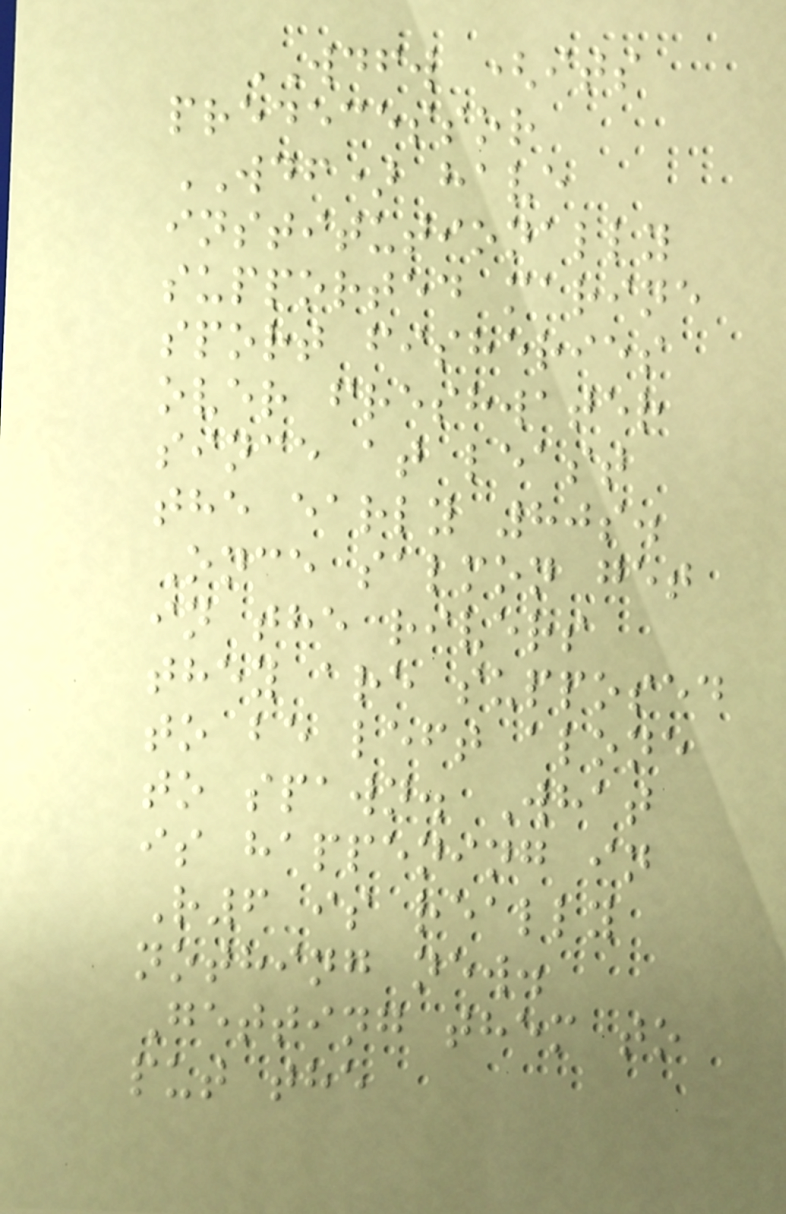WDFW (its
predecessor
WDF) have
institutionally
supported marine
sport fisheries
over freshwater
since at least
the early 80s.
Once salmon get
in the rivers
they are supposed
to be left alone
to spawn. What
is happening in
R6 is really
nothing new.
Getting them to
put the
